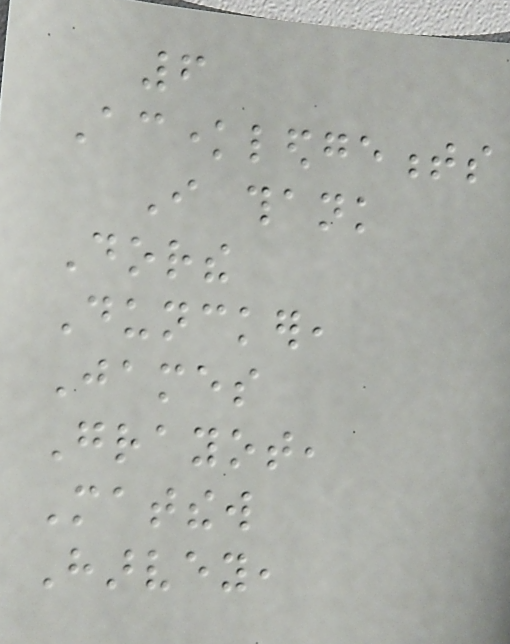6
Acknowledgements
I thank
Dorthe
Duncker,
James
Grayot,
Matthew
Harvey,
